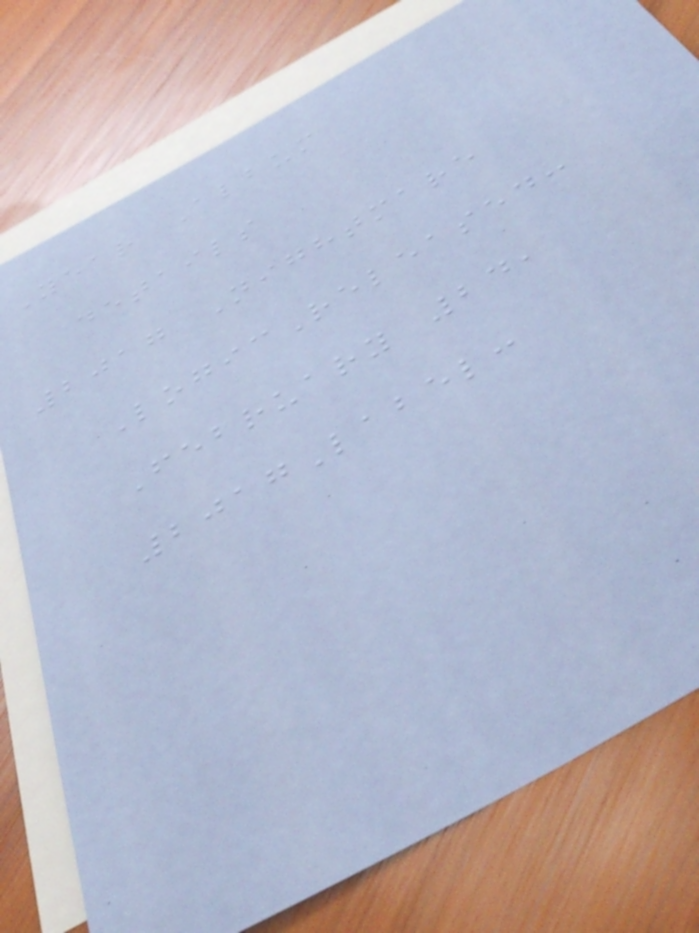Year Album
details
2017 Nightmare
LogicReleased:
February 24,
2017Label:
